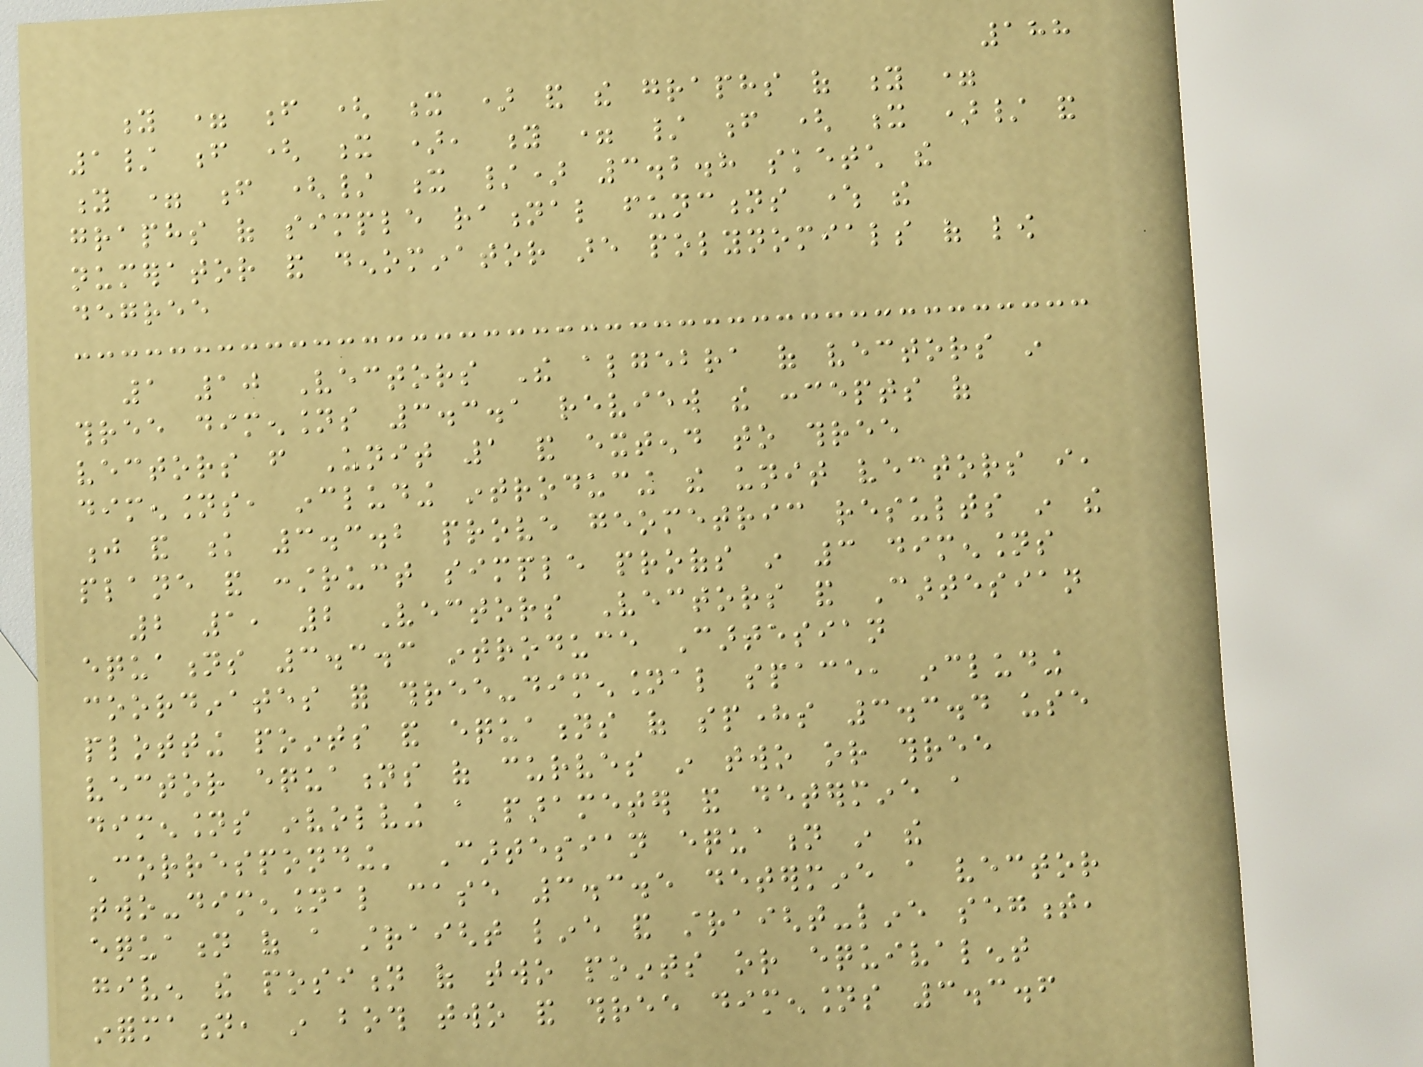188
y = f ( x ) and the graphs of y =
1/ f ( x ), y = / f ( x )/ and
y = f (/ x /) 3.2.8 sketch the
graphs of simple rational functions where the
numerator and denominator are polynomials of low
degree
1 10 Vectors The algebra of vectors in
three dimensions 3.3.1 review the concepts of
vectors from Unit 1 and extend to three
dimensions, including introducing the unit vectors i,
j and k 3.3.2 prove geometric results in the
plane and construct simple proofs in 3 dimensions
2 1, 2 Vectors Vectors and Cartesian
equations 3.3.3 introduce Cartesian
coordinates for three-dimensional space, including
plotting points and equations of spheres 3.3.4 use
vector equations of curves in two or three
dimensions involving a parameter and determine a
'corresponding' Cartesian equation in the
two-dimensional case 3.3.5 determine a vector
equation of a straight line and straight-line segment,
given the position of two points or equivalent
information, in both two and three dimensions 3.3.6
